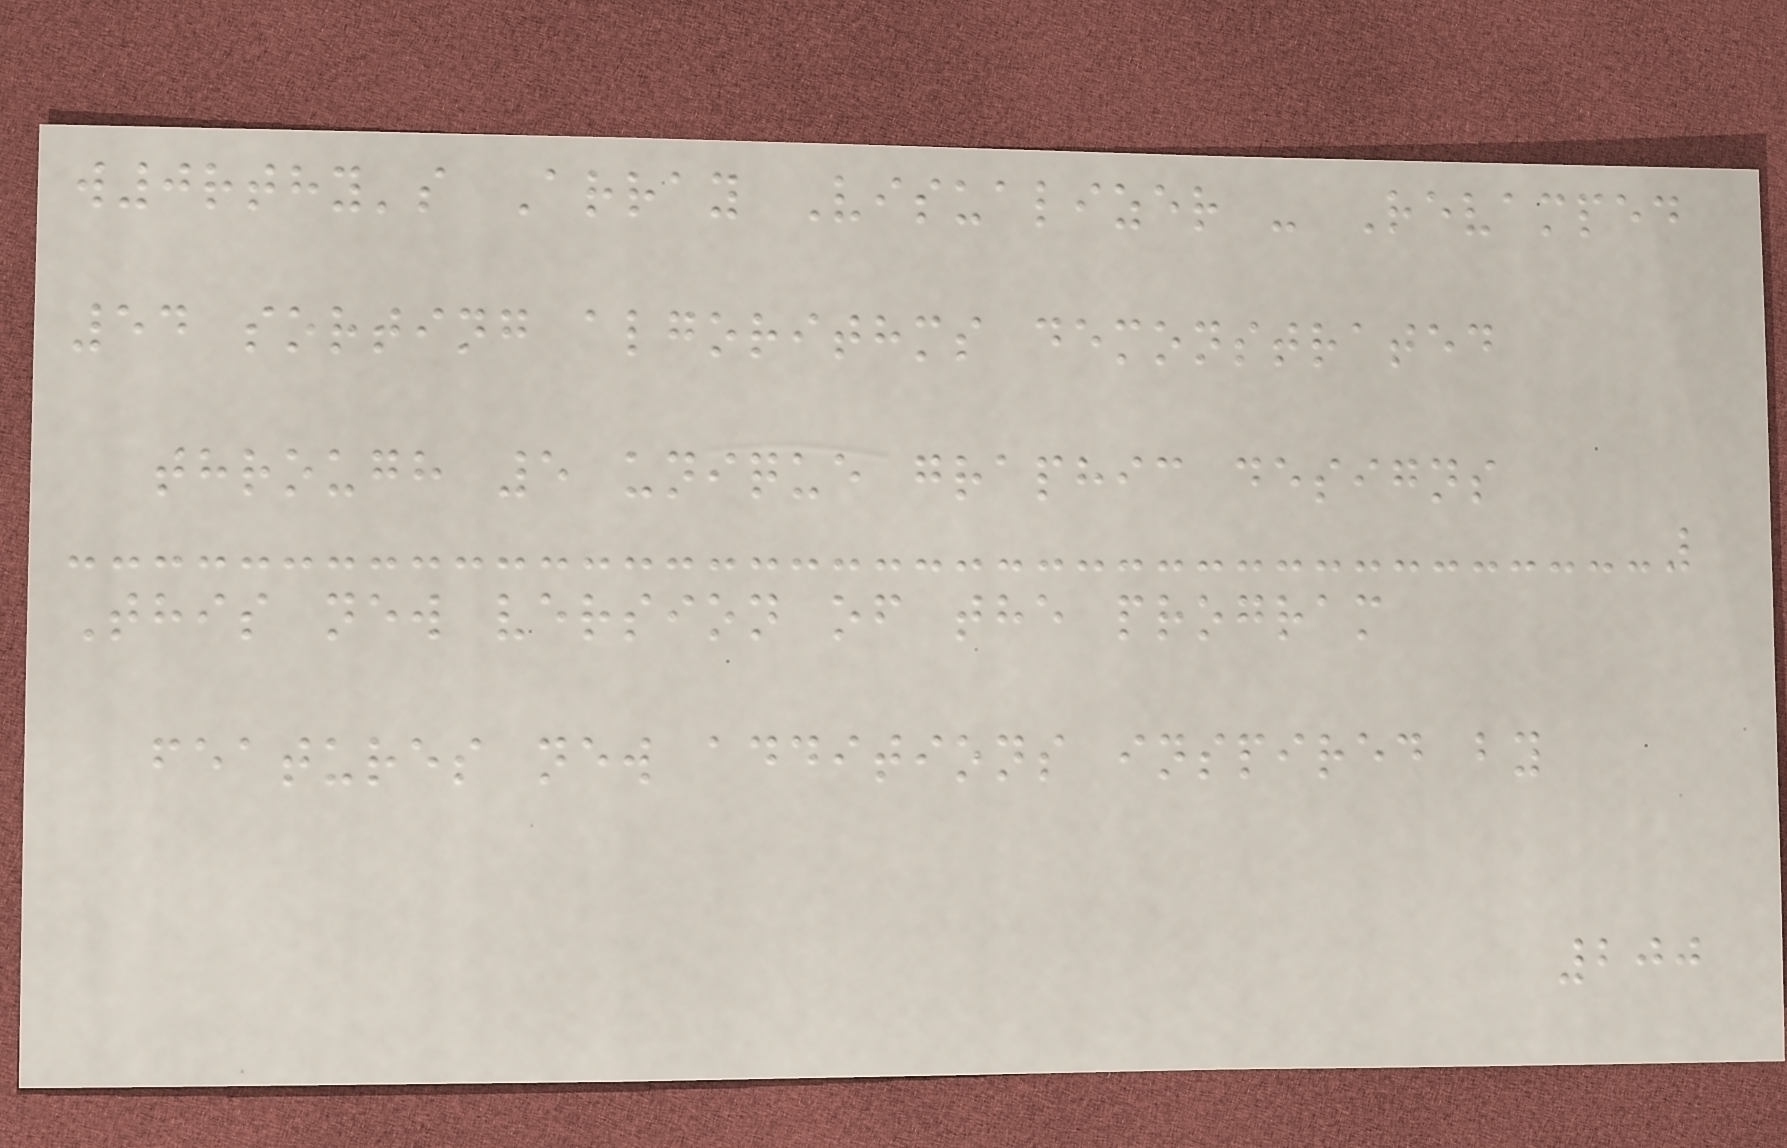w0rthy's Array Visualizer - Revamped
54 sorting algorithms demonstrated
through 5 unique graphic designs
This new version of the program
features new additions inspired by
200
